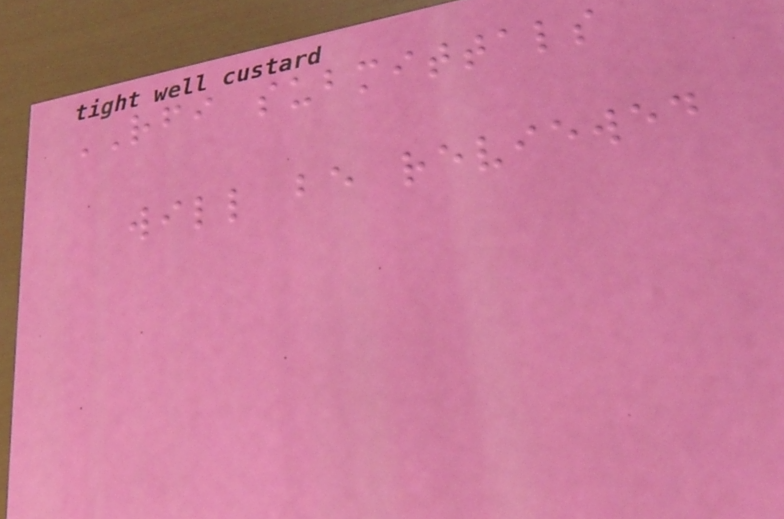RFI submittals
will be reviewed
